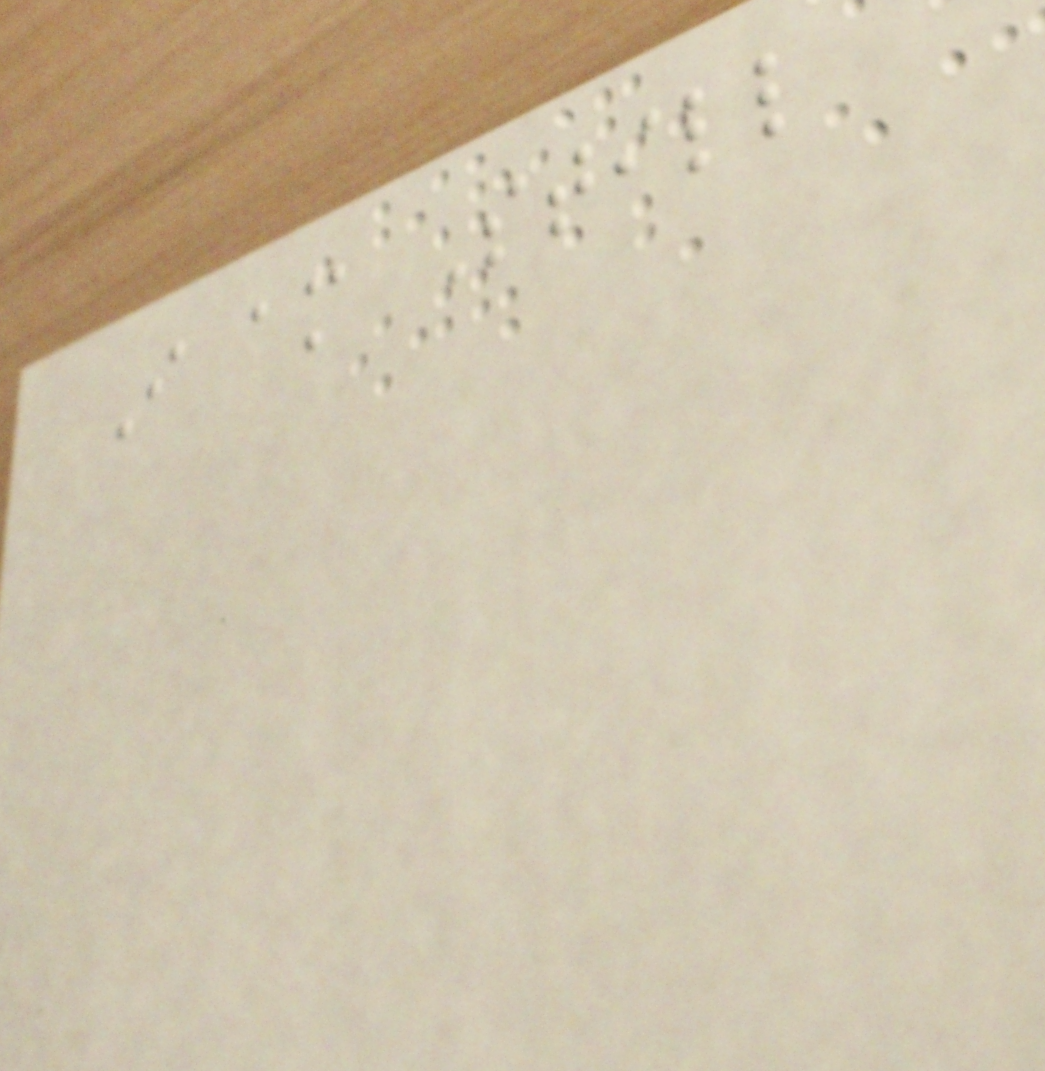I am Still
